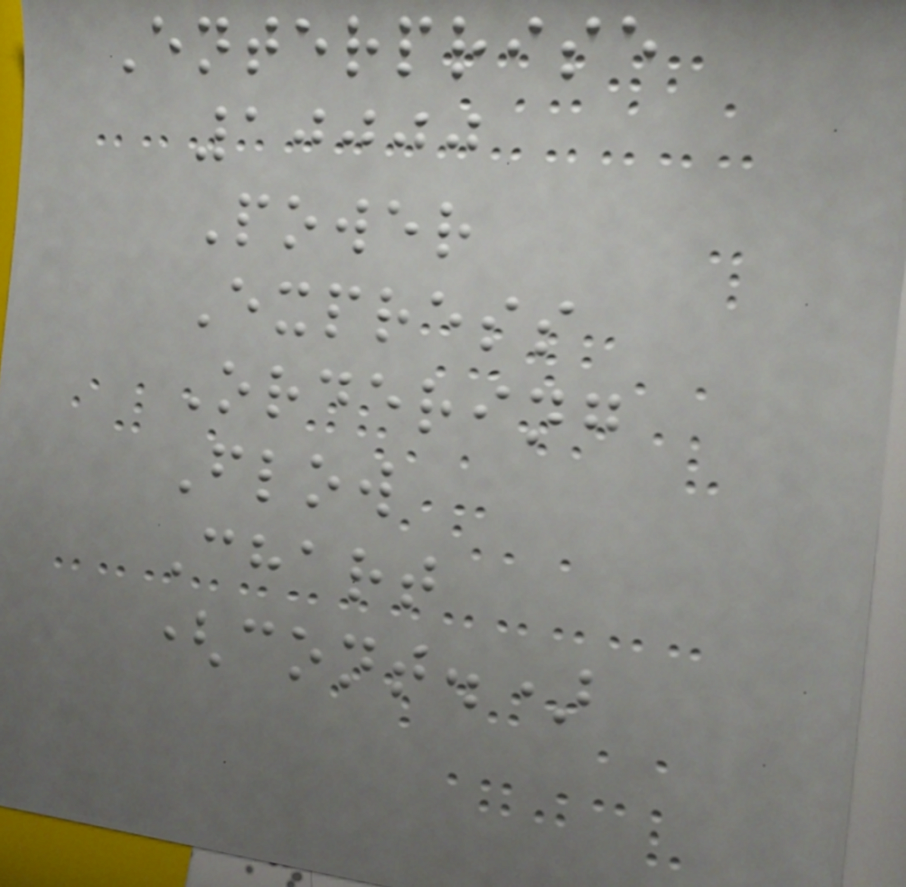Enterprise
10000
Power
Express
Ordering
Flow
Chart
(cont.)
